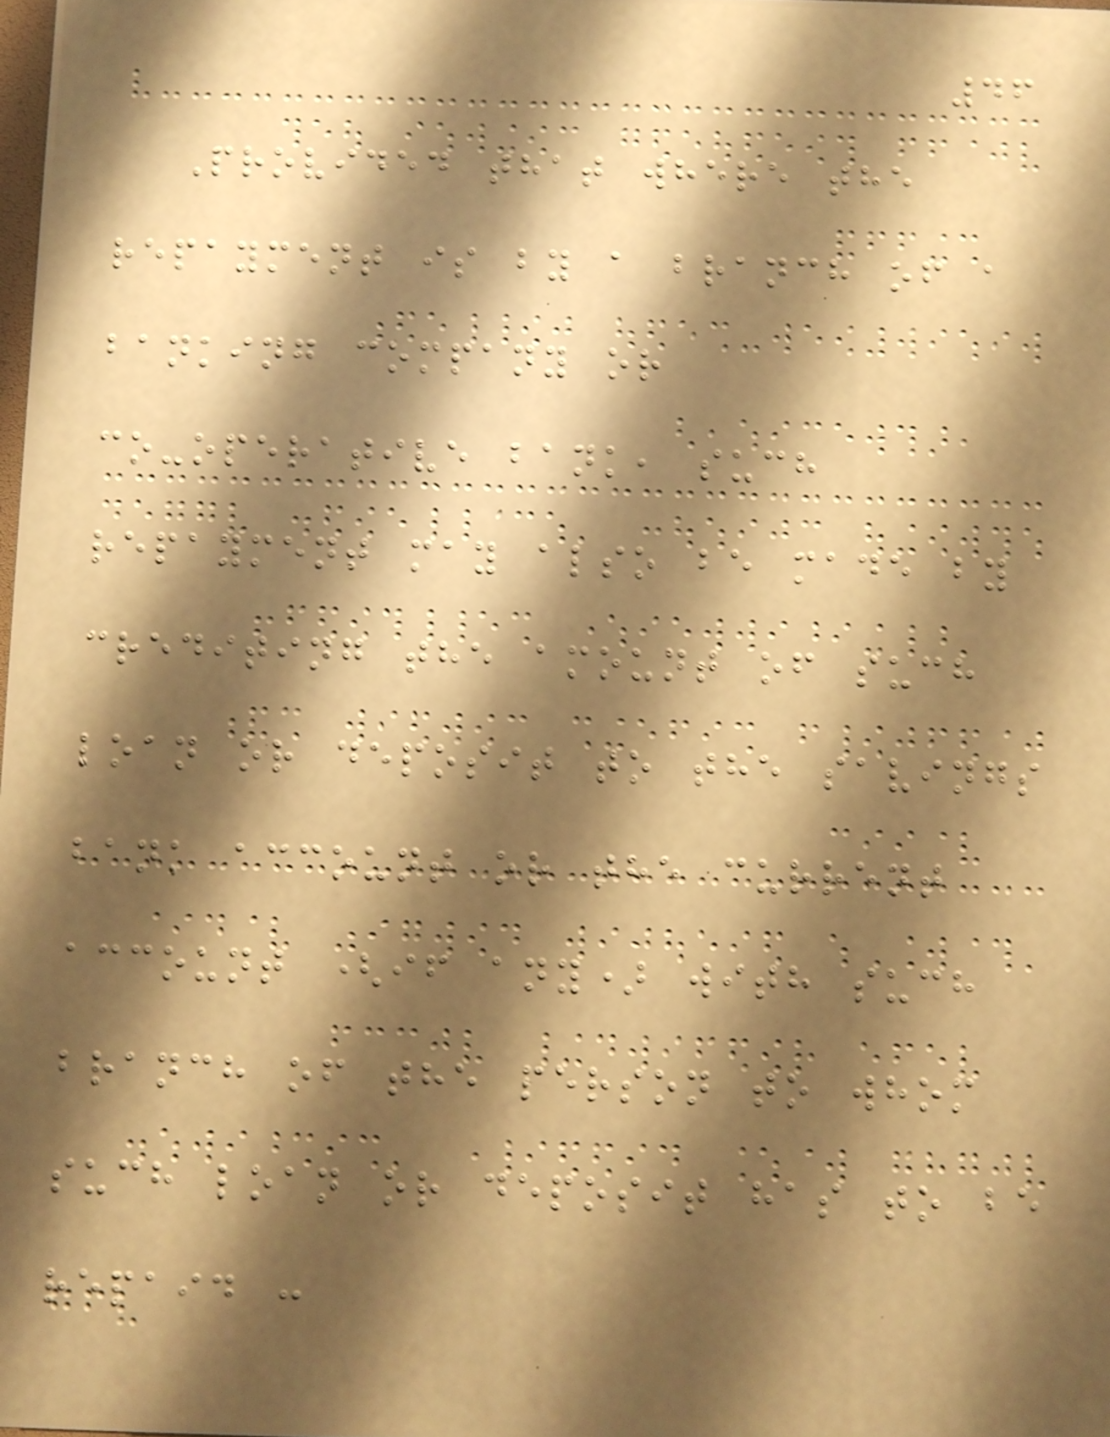46
Provided that where the
repayment is by a branch of a
banking company or
co-operative bank, such
repayment may also be made by
crediting the amount of such
loan or deposit to the savings
bank account or the current
account (if any) with such
branch of the person to whom
such loan or deposit has to be
repaid :
